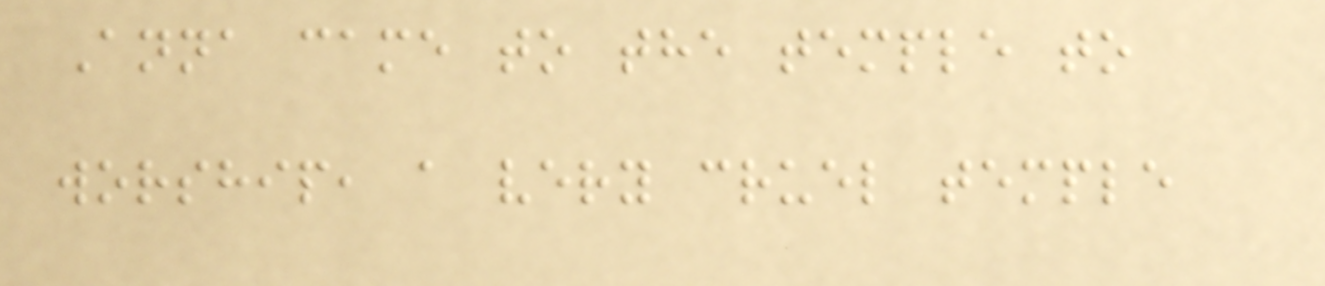Anna came to the temple to
worship, a very cruel temple
